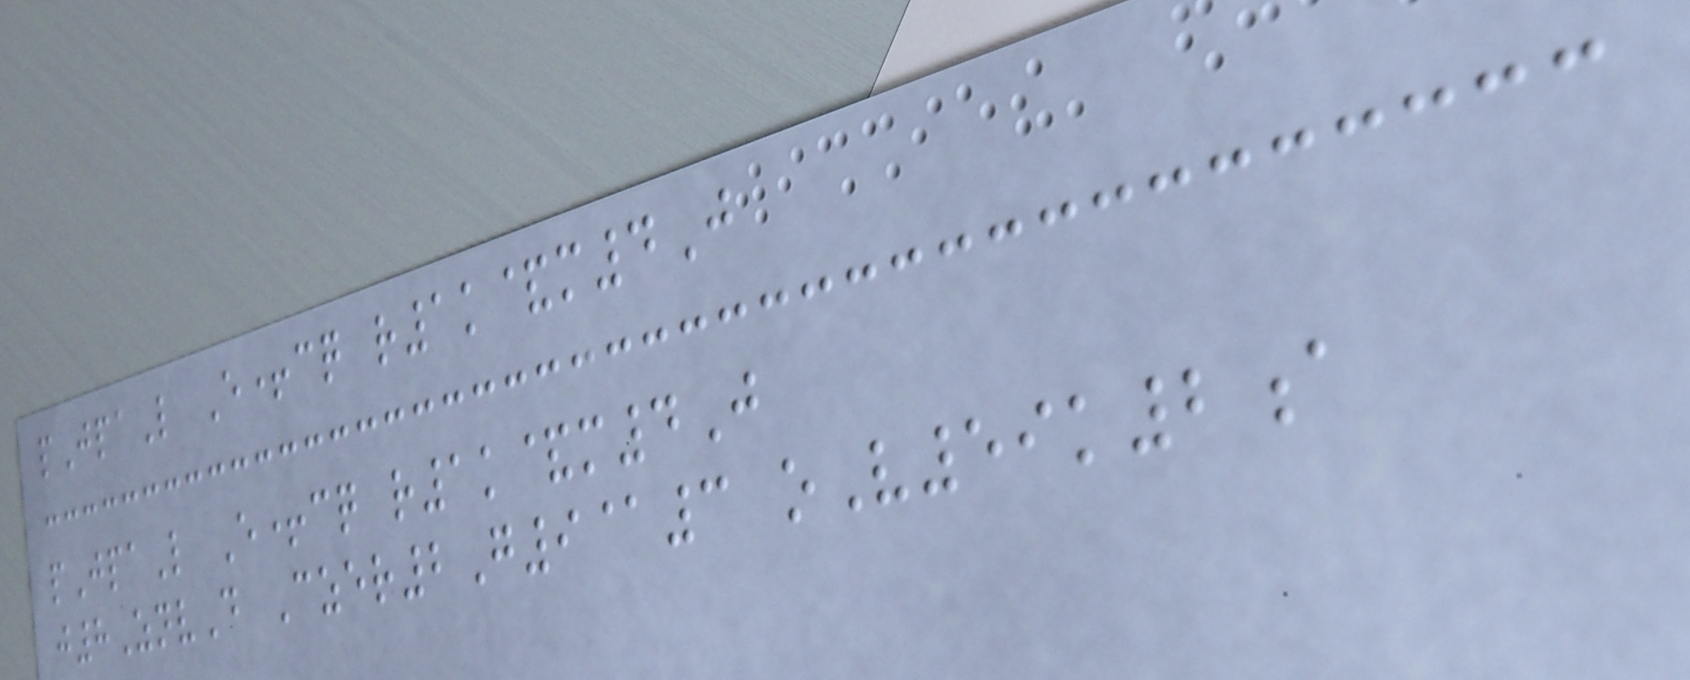pJpaL E+cq r1k&m4J
pJpaL E+cq r1k&m4J
j8ZnvD Czer2G9@3 oV59k2a
